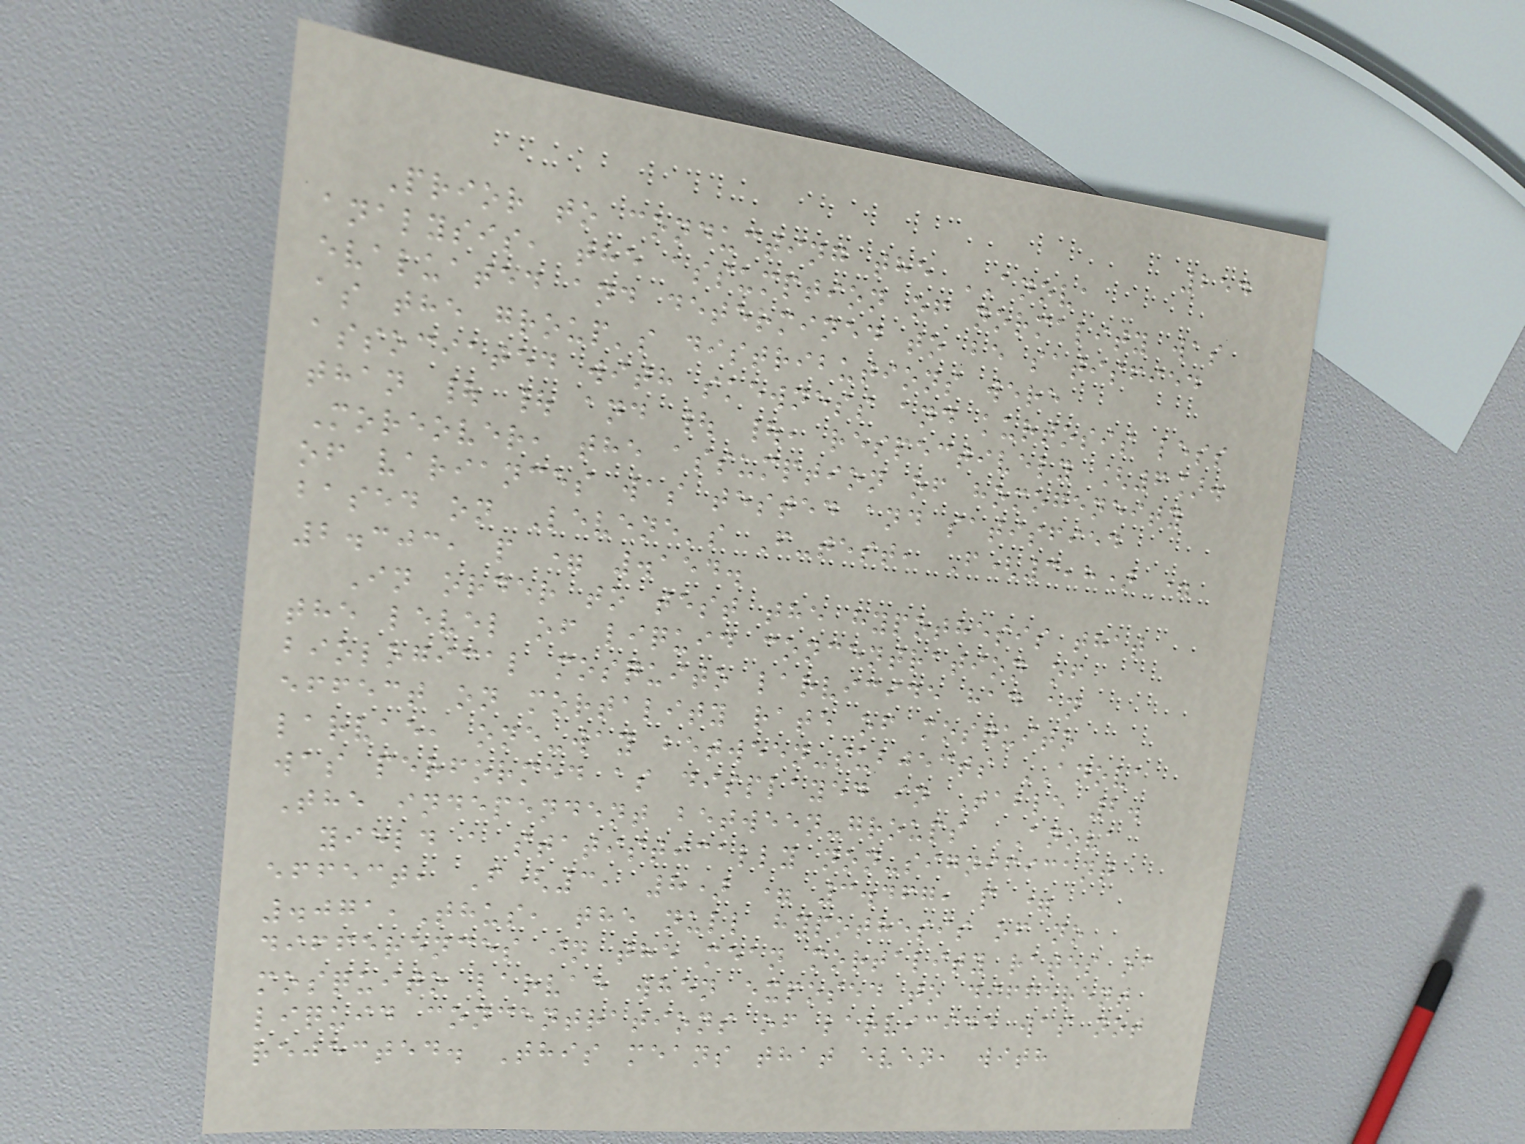254
Prior to conducting the ANOVA
analysis, the assumption of normality was
evaluated and determined to be satisfied
as the group's distributions were
associated with skewness and kurtosis less
than | | and | |, respectively [6].
Moreover, the assumption of homogeneity
of variances was tested and satisfied
based on Levene's F-test, F(3,8) =
2.303, p = .154.
In order to test the hypothesis that
the level of liquid concentration of
biological mosquito larvicide had an
effect on mortality rate of mosquito
larvae, one-way between-subjects ANOVA
was performed as displayed in Table 2.
The independent between-groups ANOVA
yield a statistically non-significant
effect, F(3, 8) = 3.467, p =
.071,Thus, the null hypothesis of no
differences in the mean mortality rates of
mosquito larvae when exposed to different
liquid concentrations of larvicide was not
rejected. This means that even, with
